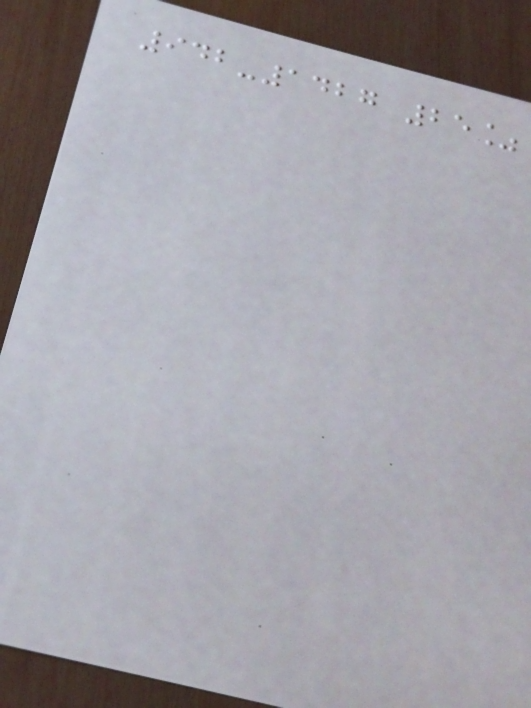942-1427 25%
